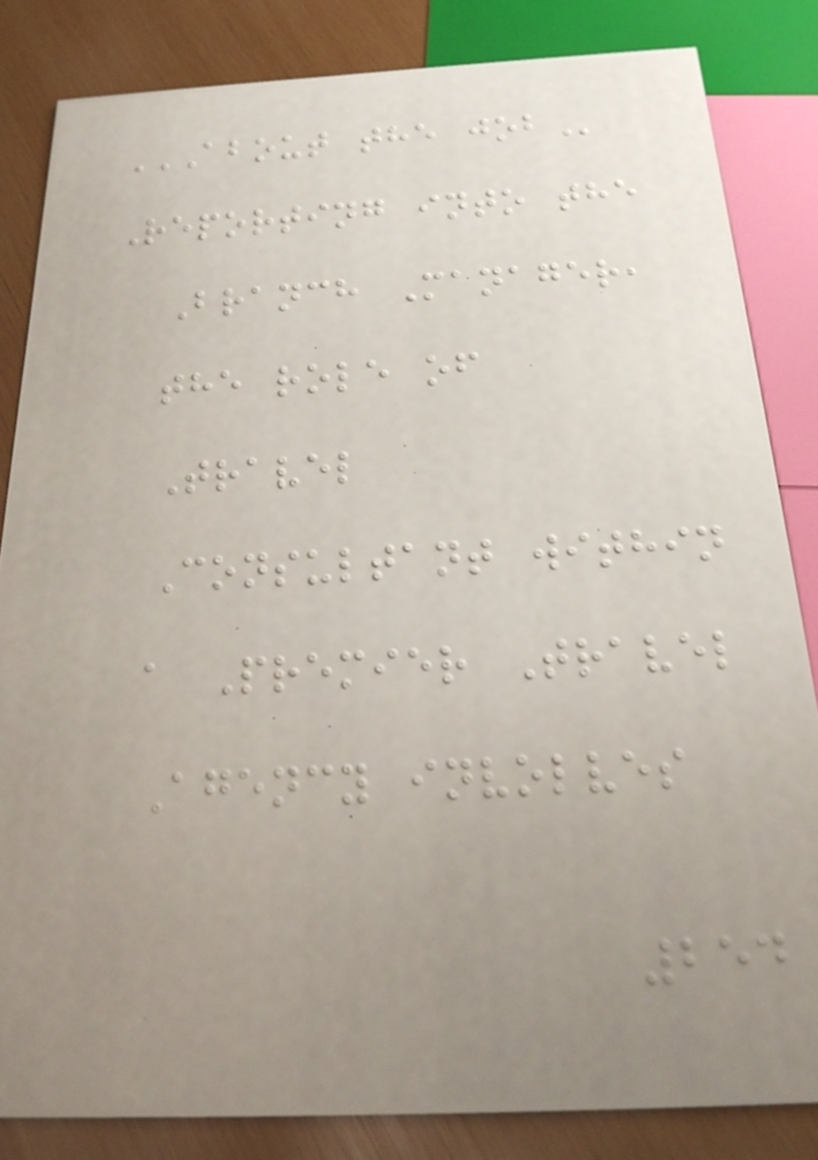ABOUT THE JOB
Reporting into the
Branch Manager,
the role of
Travel
Consultant within
a Premier Travel
Agency involves
254
